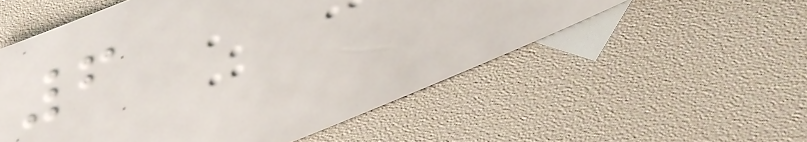6
